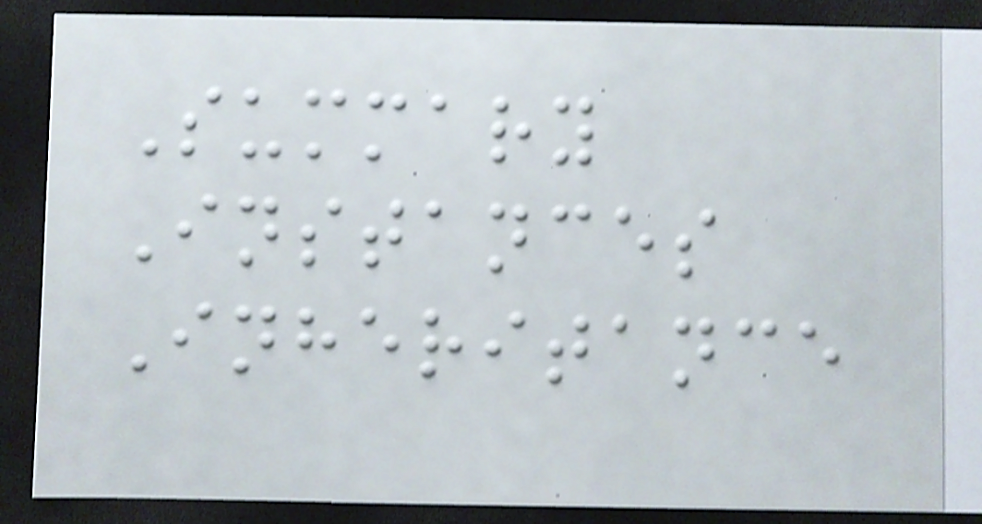Summary
Instances
Inheritance
